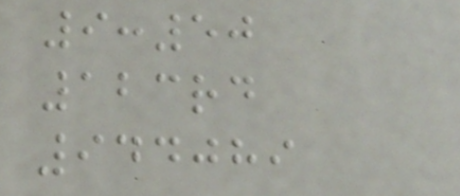9:50
123rd
944089
